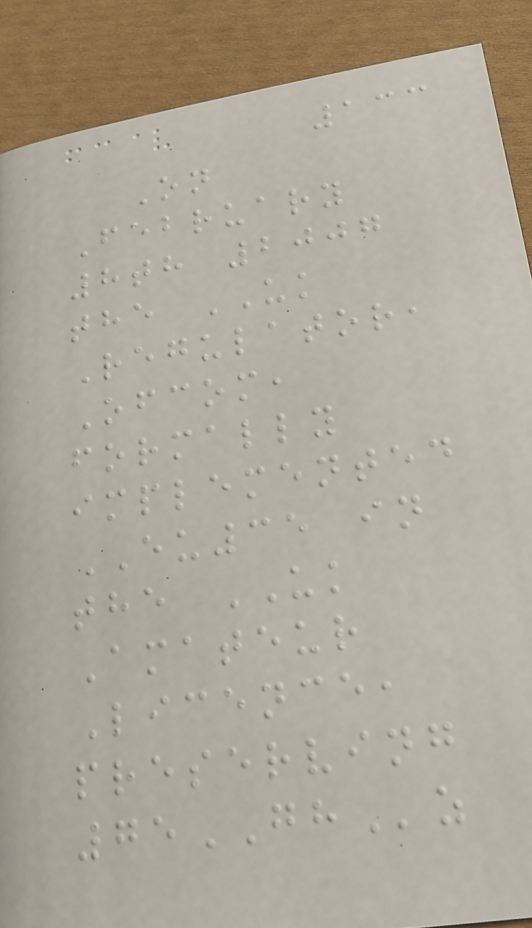133
On
February
8th 2007
the UK
Regulator,
Ofcom,
formally
implemented
EU35 in
the UK
Amateur
Licence,
preserving
75GHz
